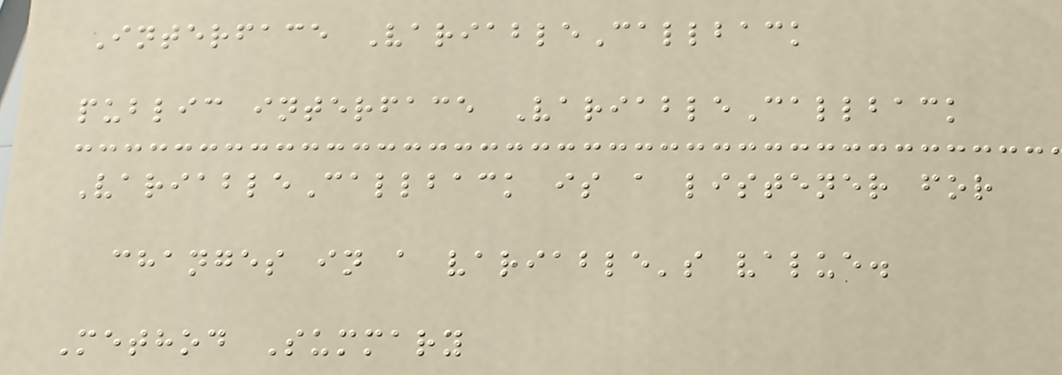Interface VariableCallback
public interface VariableCallback
VariableCallback is a listener for
changes in a variable's value.
Method Summary
